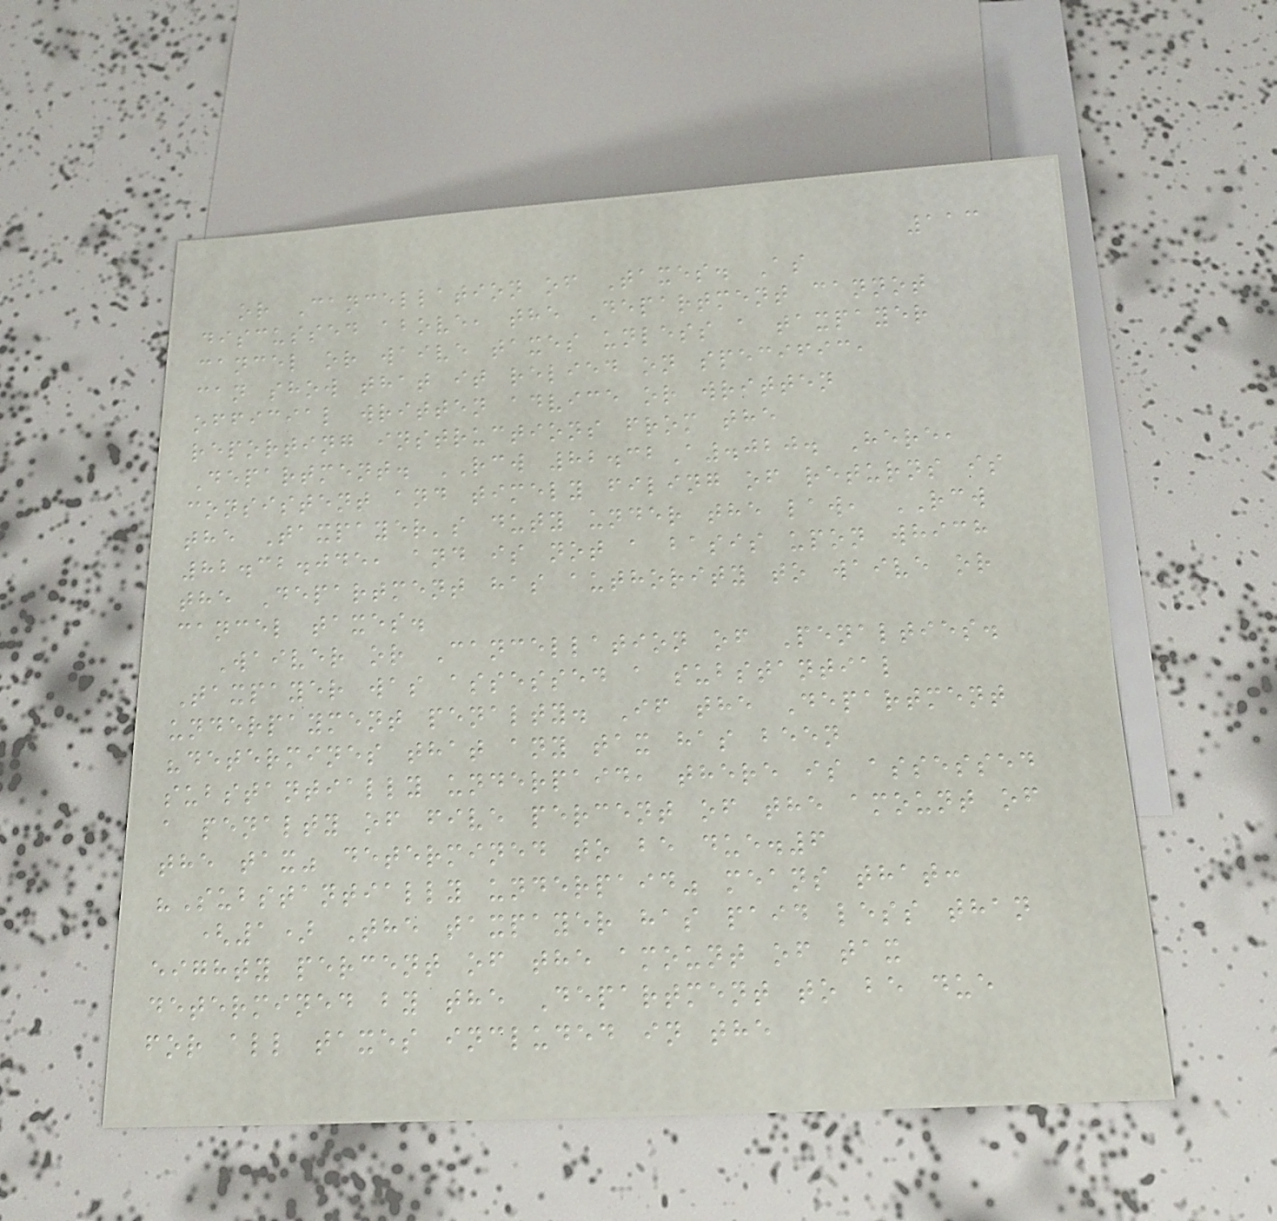113
or Cancellation of Taxes. As
discussed above, the Department cannot
cancel or waive taxes unless a taxpayer
can show that it relied on specific,
official written advice or written
reporting instructions from the
Department. RCW 82.32A.020. Here,
consistent and timely filing of returns is
the Taxpayer's duty under the law, RCW
82.32.045, and is not a basis upon which
the Department has authority to waive or
cancel taxes.
Waiver or Cancellation of Penalties.
Taxpayer was assessed a substantial
underpayment penalty. If the Department
"determines that any tax has been
substantially underpaid, there is assessed
a penalty of five percent of the amount of
the tax" determined to be due.6
"Substantially underpaid" means that:
(1) The taxpayer has paid less than
eighty percent of the amount of tax
determined by the Department to be due
for all taxes included in the
